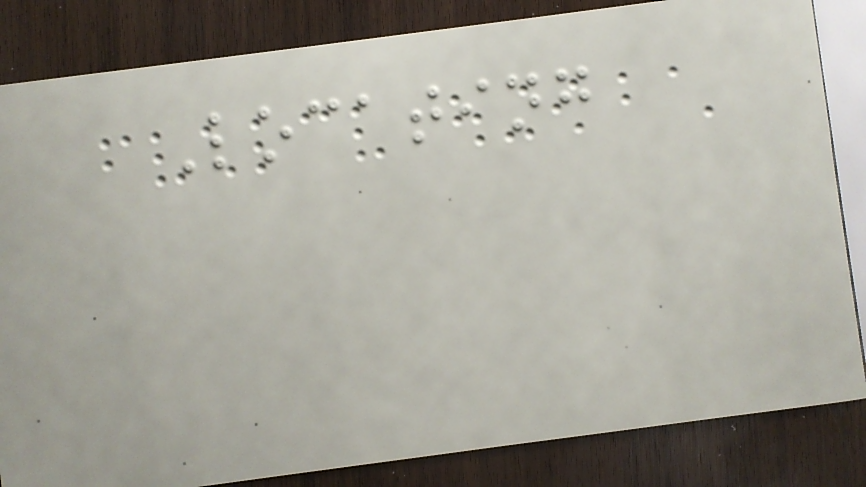Locating
